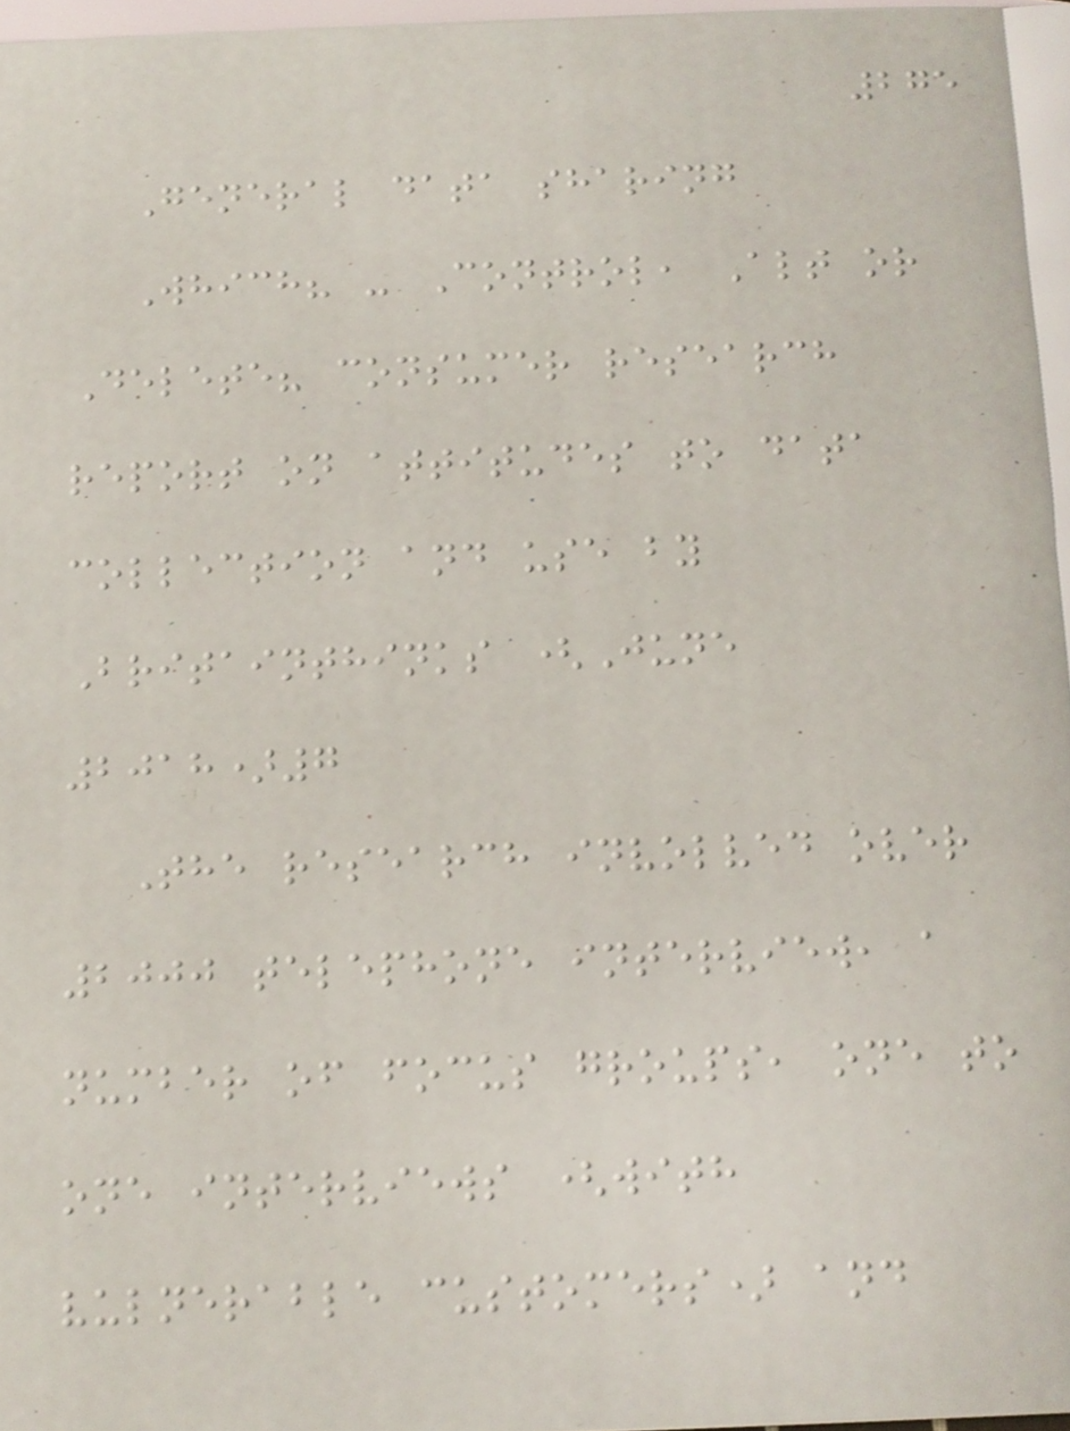275
General data sharing
Which? - Control, Alt or
Delete? consumer research
report on attitudes to data
collection and use by
Britainthinks (June
2018)7
The research involved over
2000 telephone interview, a
number of focus groups, one to
one interviews (with
vulnerable customers) and
